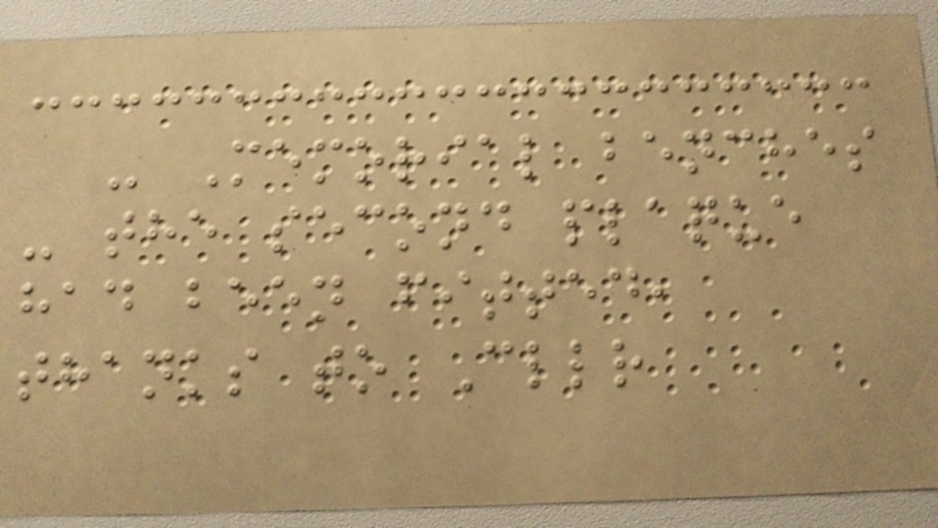- Memorial benches
- the second plaque
had been fitted,
thanks to Cllr
